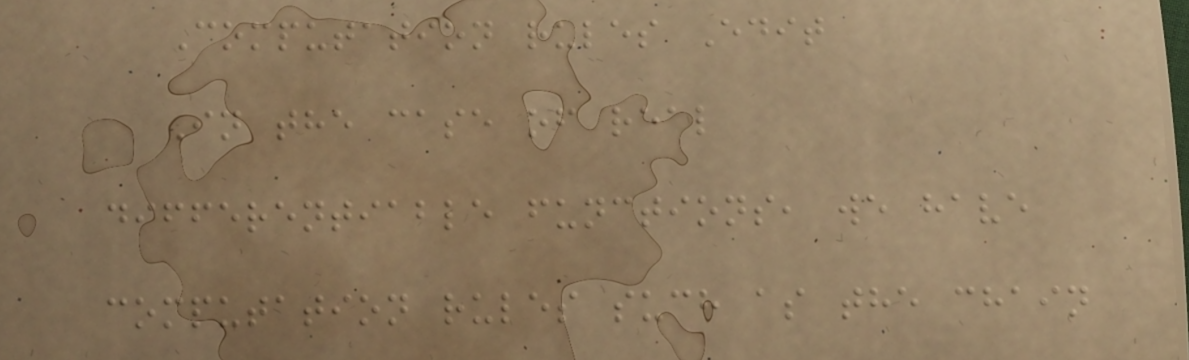Computation rules Edit
In the case of real
differentiable functions, we have
computation rules such as the chain
